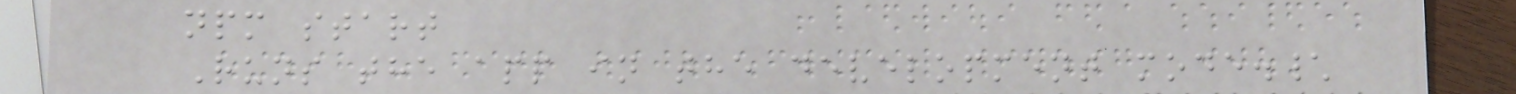npm start
Runs the app in the development mode.\
